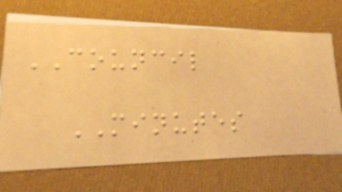COUNCIL
MINUTES
